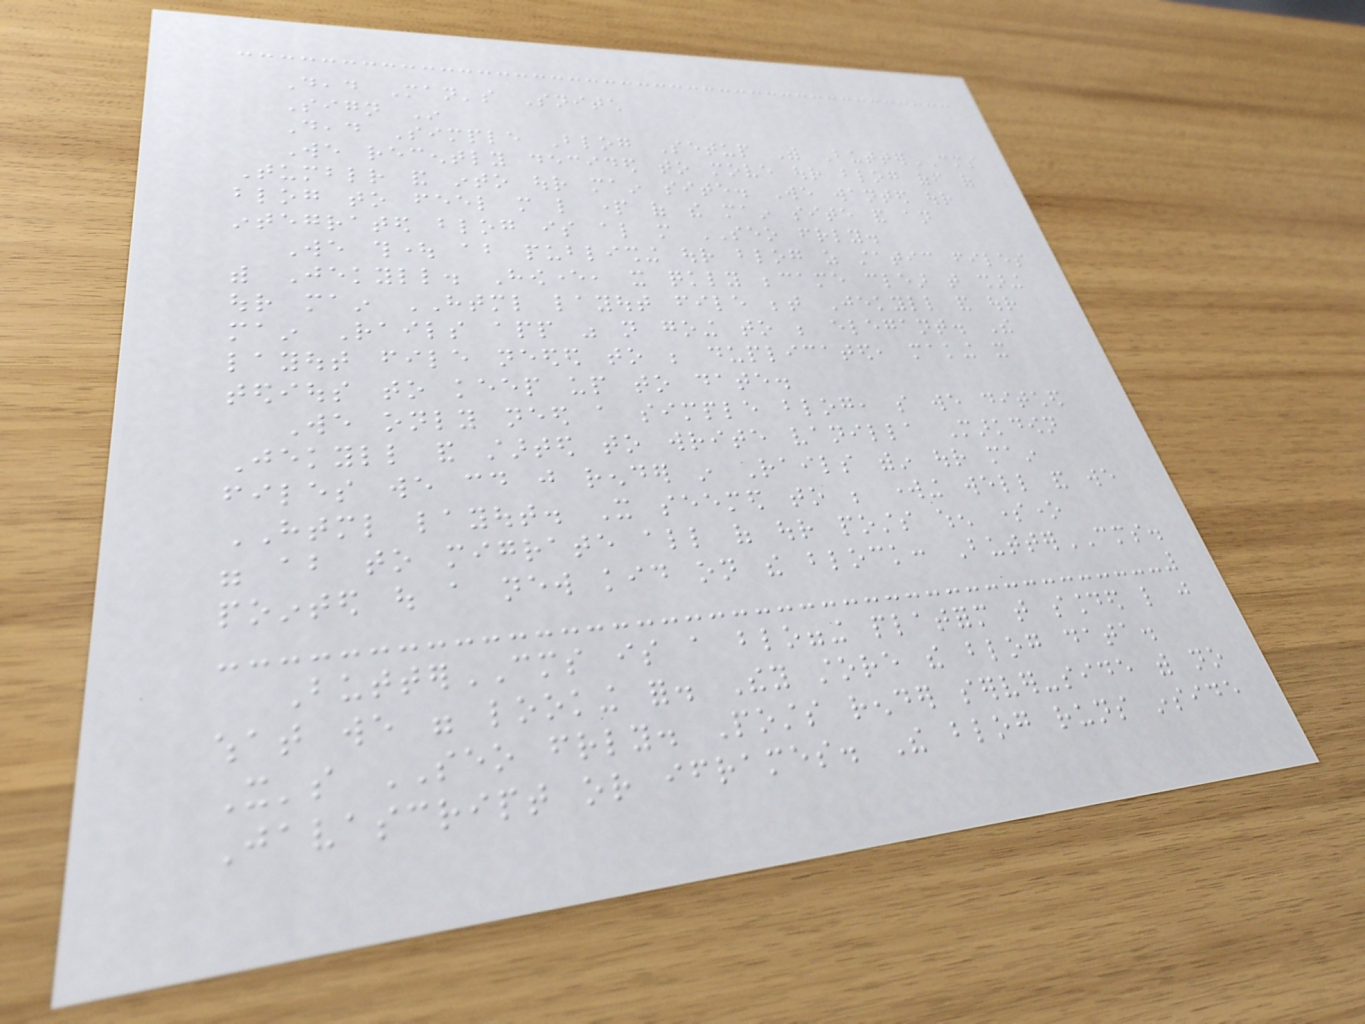Dead Man's Snitch
Sign In
Dead Simple Blog Setup With ButterCMS
We recently decided to move our blog off of
Tumblr and into our main site. We wanted our
blog to feel more like part of the main site and an
integrated blog is also more SEO friendly.
We thought about publishing our blog as static files
with Jekyll. However, it quickly became clear that sharing
our main HTML layout file between Jekyll and our
main Rails app was not going to be elegant. The
layout file needed to be duplicated, making it
tedious to keep up to date.
We only need a simple blog, so we ditched
Jekyll and started to write vanilla Markdown
files we could just render in Rails within our main
HTML layout. It seemed to be working well and we
were about to migrate all of our posts when someone
pointed out a new kid on the block: ButterCMS.
ButterCMS is a blogging platform that sounded like just
what we were looking for. They store the blog data.
It's SEO friendly. Posts render server-side with no
Javascript or iframes. The blog runs inside
